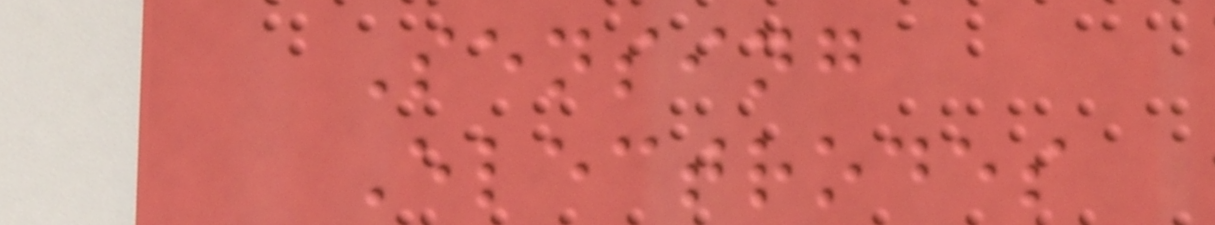Sensing
Electrodes
